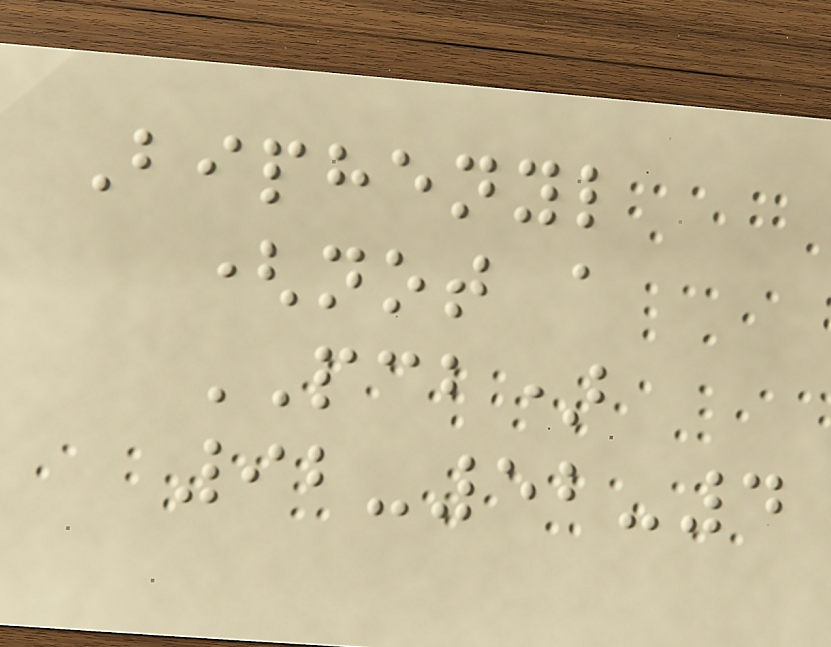Biphenyl
(not a
PCB)
92-52-4
